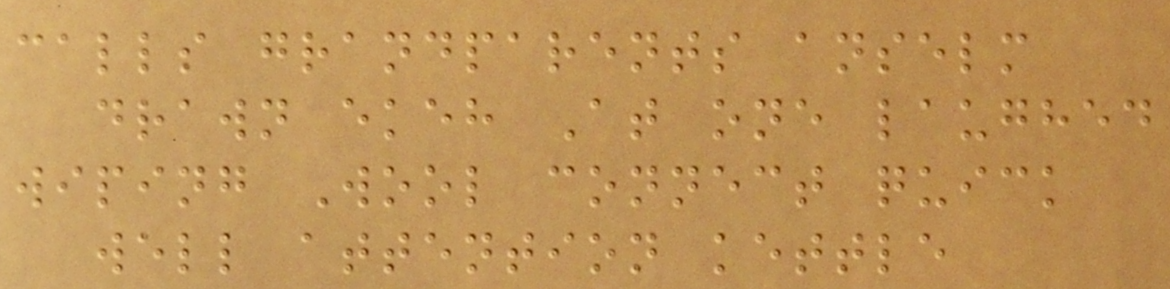calls grandparents anselm
drawn ekeh At one laughed
wiping Wool connect quick
well attention kettle
